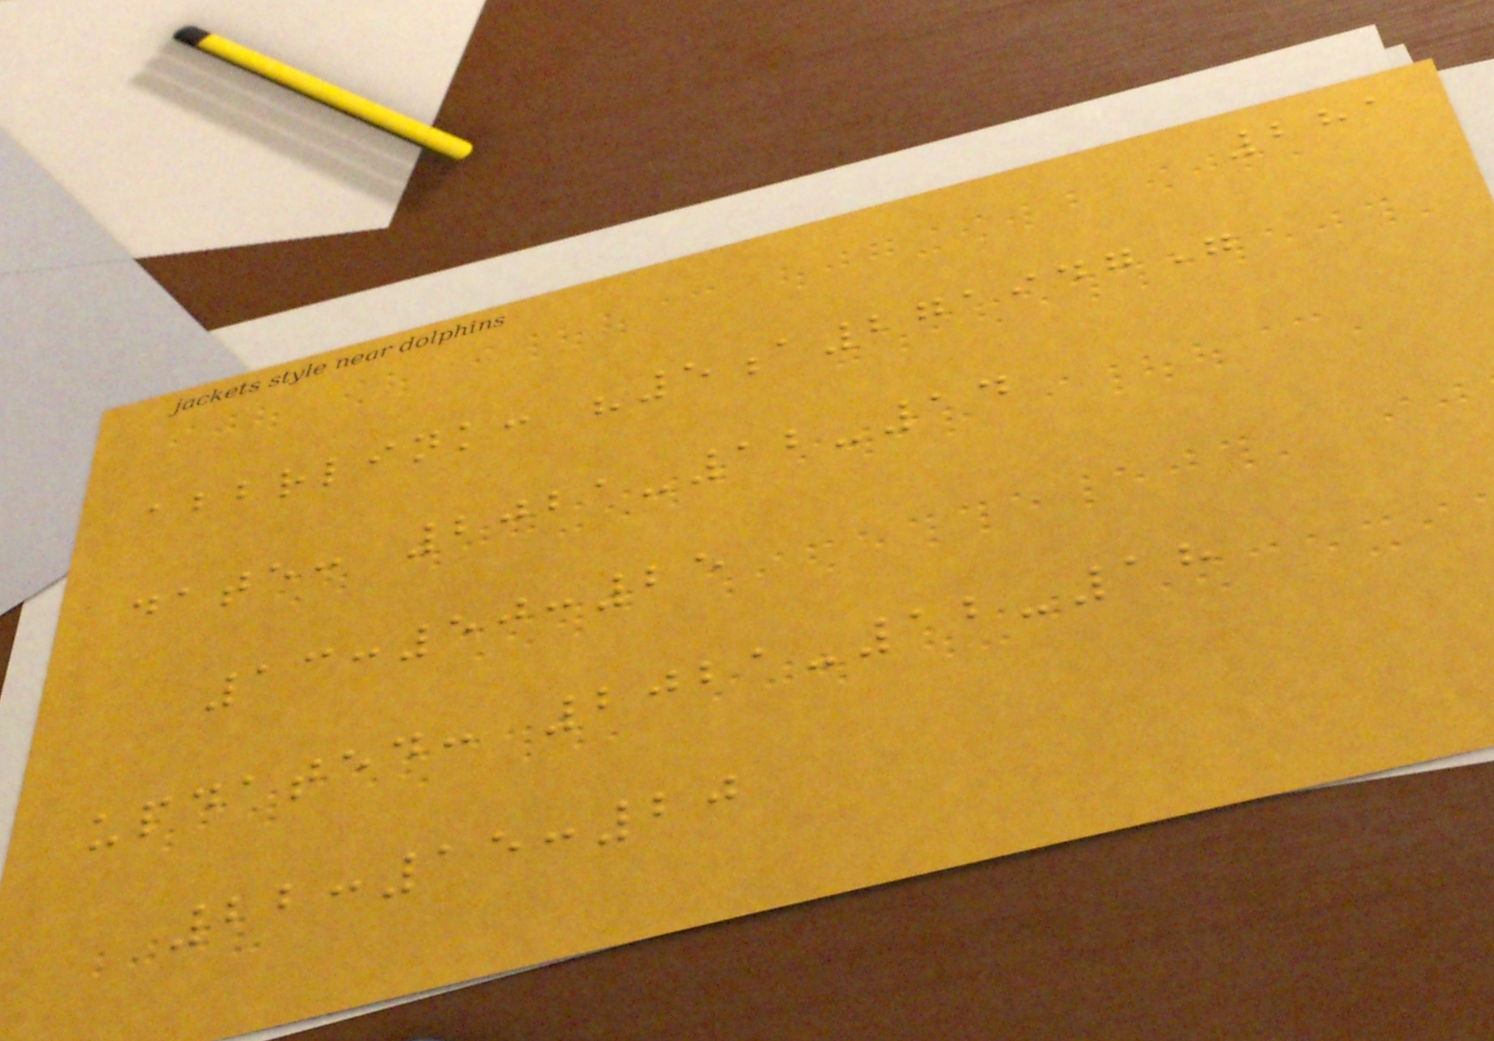281
abbrlink: "5a271947"
date: 2021-12-14
13:50:25
updated: 2021-12-18
22:15:20
